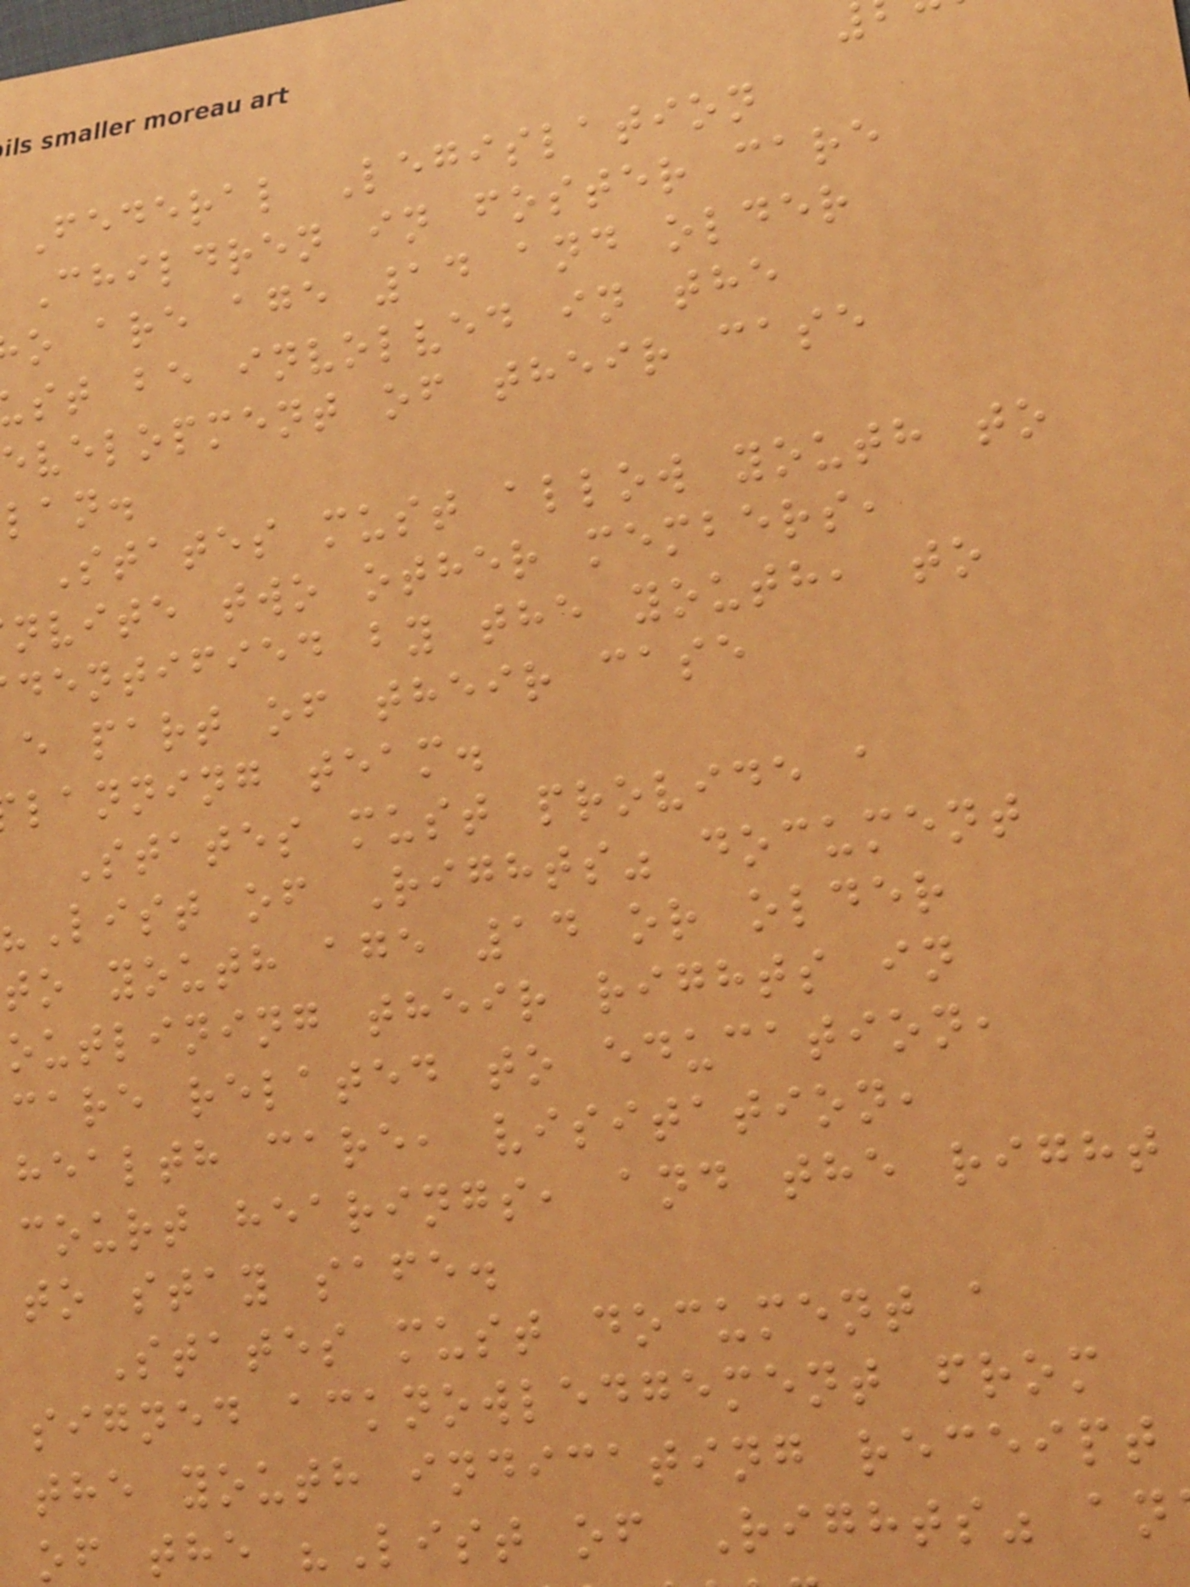Federal Legislation
Children in foster care
o are age 14 and older
st be involved in the
evelopment of their case
lan.
States must allow youth to
nvite two other members,
dentified by the youth, to
e part of their case
lanning team.
States must provide a
List of Rights" document
to youth age 14 or older
outlining their rights in
care related to education,
health care, visitation,
court hearings, and the right
to stay safe.
States must document a
signed acknowledgement from
the youth indicating receipt
of the "List of Rights" an
